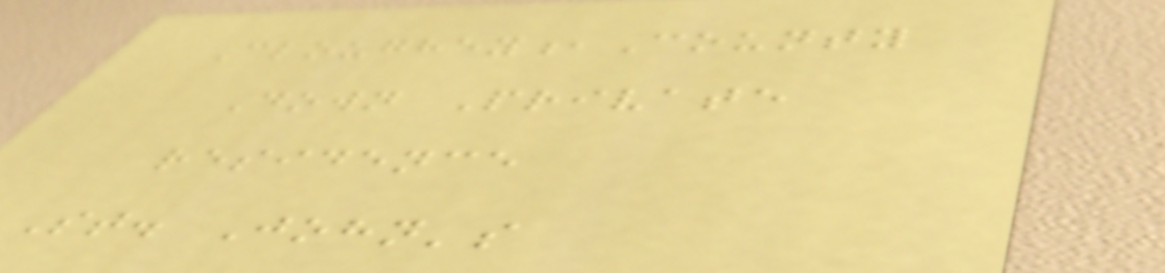Cloughey,County
Down Private
residence
St. John's
